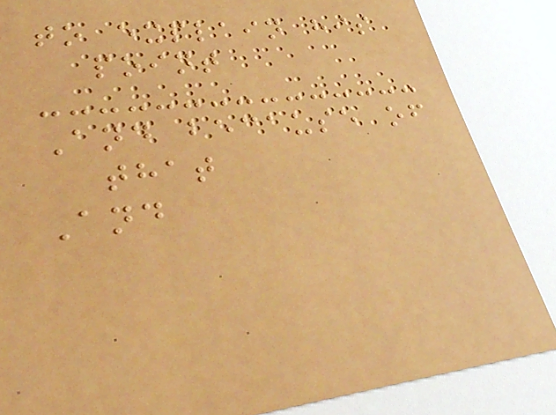to explain his
point
And because of
that
And
